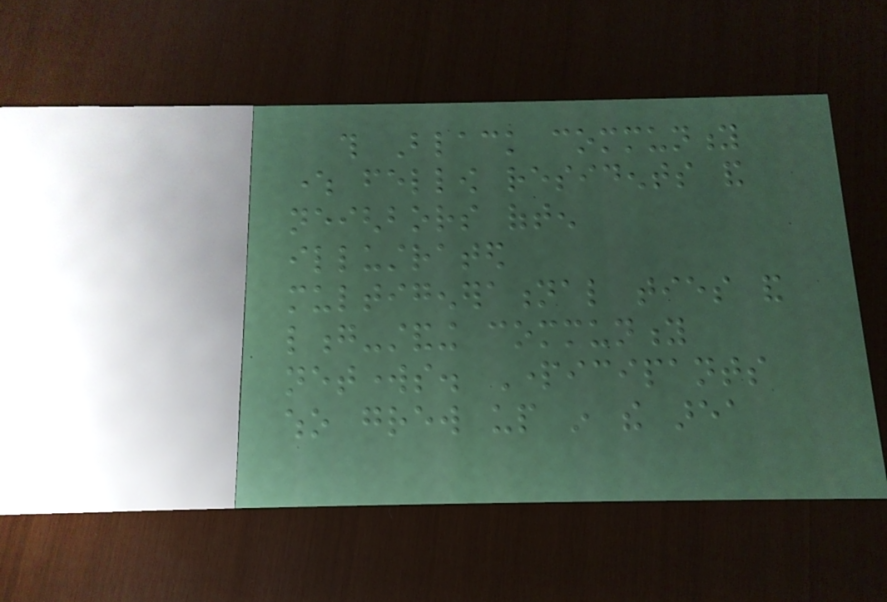this Black community
where fellow residents and
neighbors often
illustrated
multigenerational ties and
long-standing community
networks. Participants
who grew up in the area
